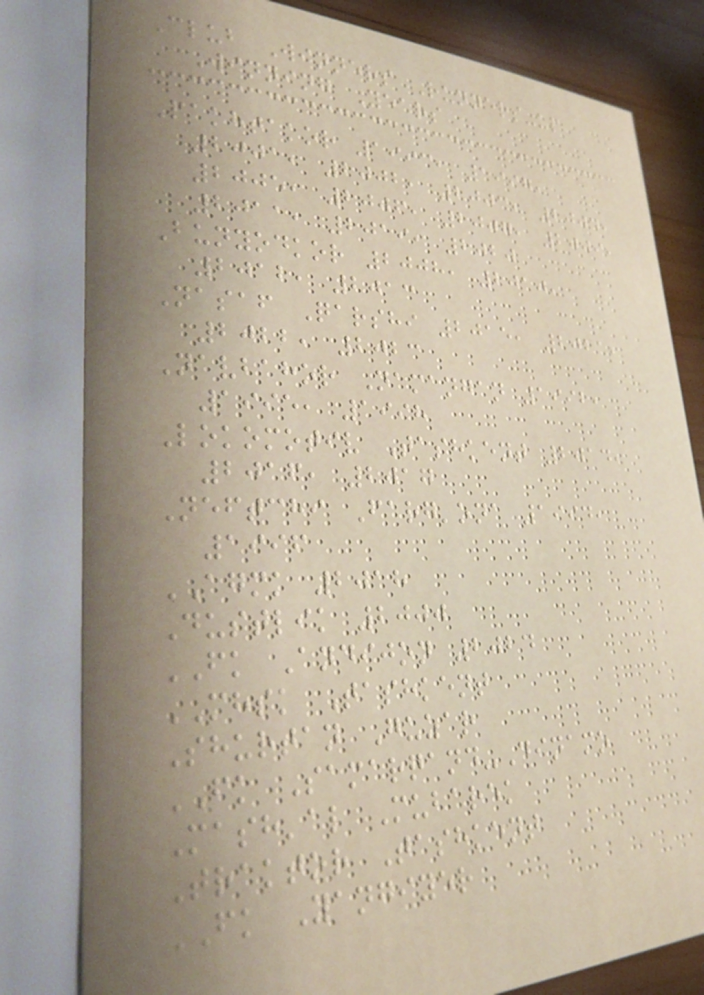Club Winners Runners-up
Winning Years
Pakhtakor 1993, 1997,
2001, 2002, 2003, 2004,
2005, 2006, 2007, 2009,
2011, 2019, 2020
Bunyodkor 2008, 2010,
2012, 2013
Nasaf Qarshi 2015, 2021,
2022, 2023
Navbahor Namangan 1992,
1995, 1998
Lokomotiv Tashkent 2014,
2016, 2017
Neftchi Farg'ona 1994,
1996
AGMK 2018
Dustlik 2000
FK Andijon 2024
MHSK Tashkent
Shurtan Guzar
FK Samarqand-Dinamo
Mash'al Mubarek
Traktor Tashkent
FK Yangiyer
